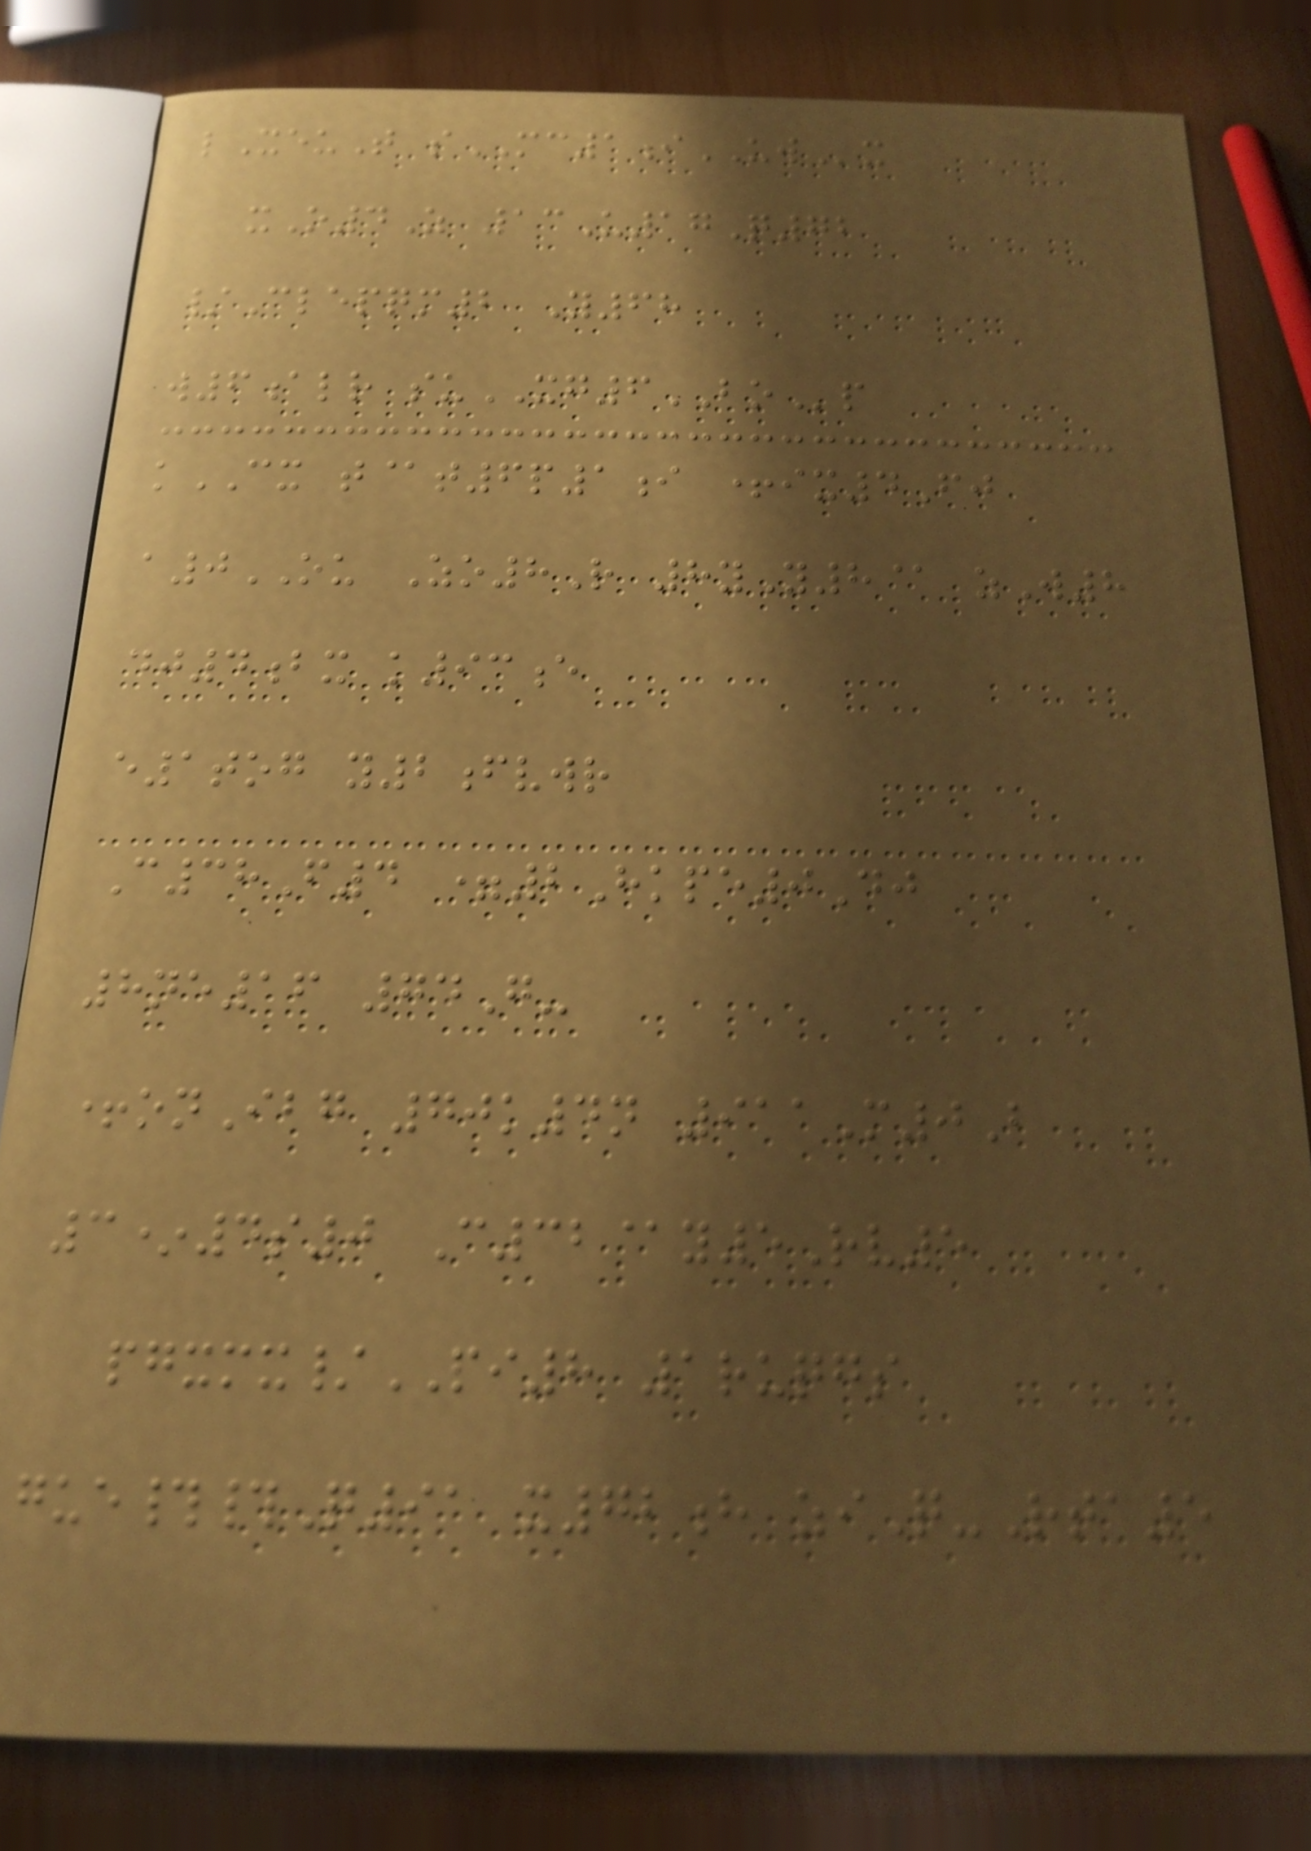lXeuT sMC1iUWx
xO4Z 13U17Q72
/Clepqm2 Y68
w6alr suXG6BOp
kCX t@t6p1i +ix4Fj
a0OU Zo8R 8yY8@ zW8
dj4bx k93e
e1tog y2fvwr
C38F4 =2Hkpe0Dj
8ne16 74G-
+onIbg 70k4n 911M0B
3*4s0 C32@y5Rv5
pgxmx/PI8 1ruqgs
gue##Q91 x72h ziQ-Rta5
